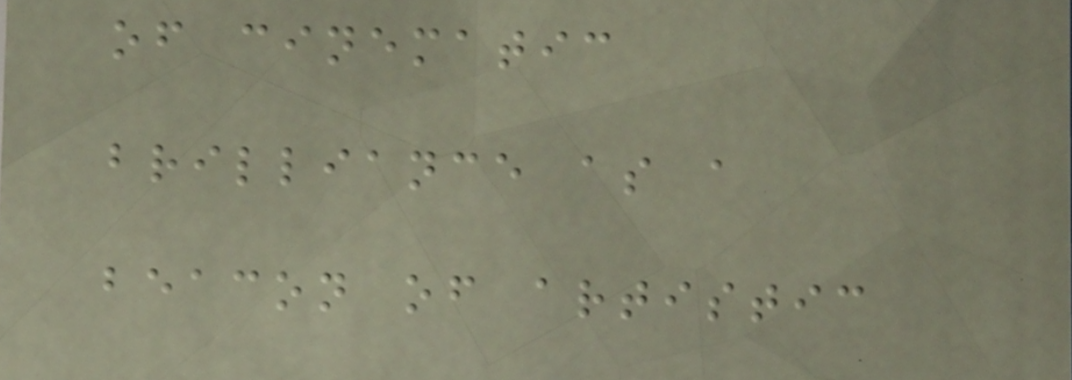of cinematic
brilliance as a
beacon of artistic
